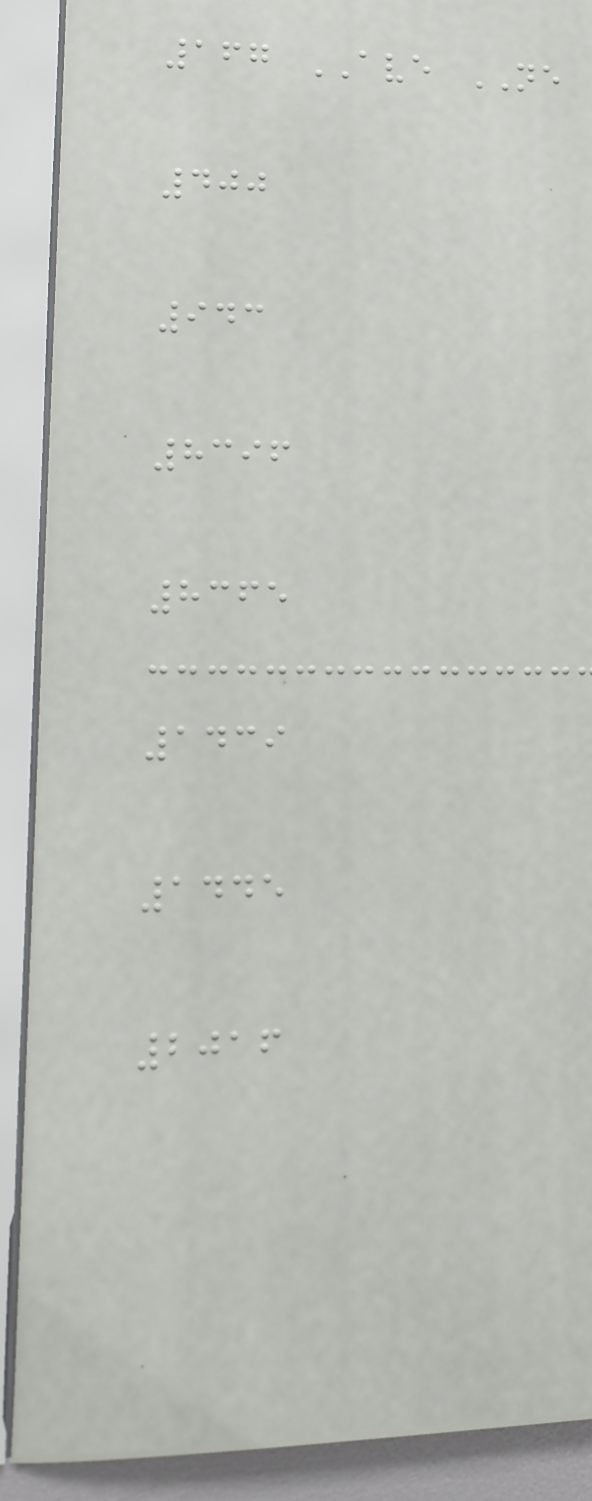167 AVE NE
400
943
8396
8365
1439
1445
2016
